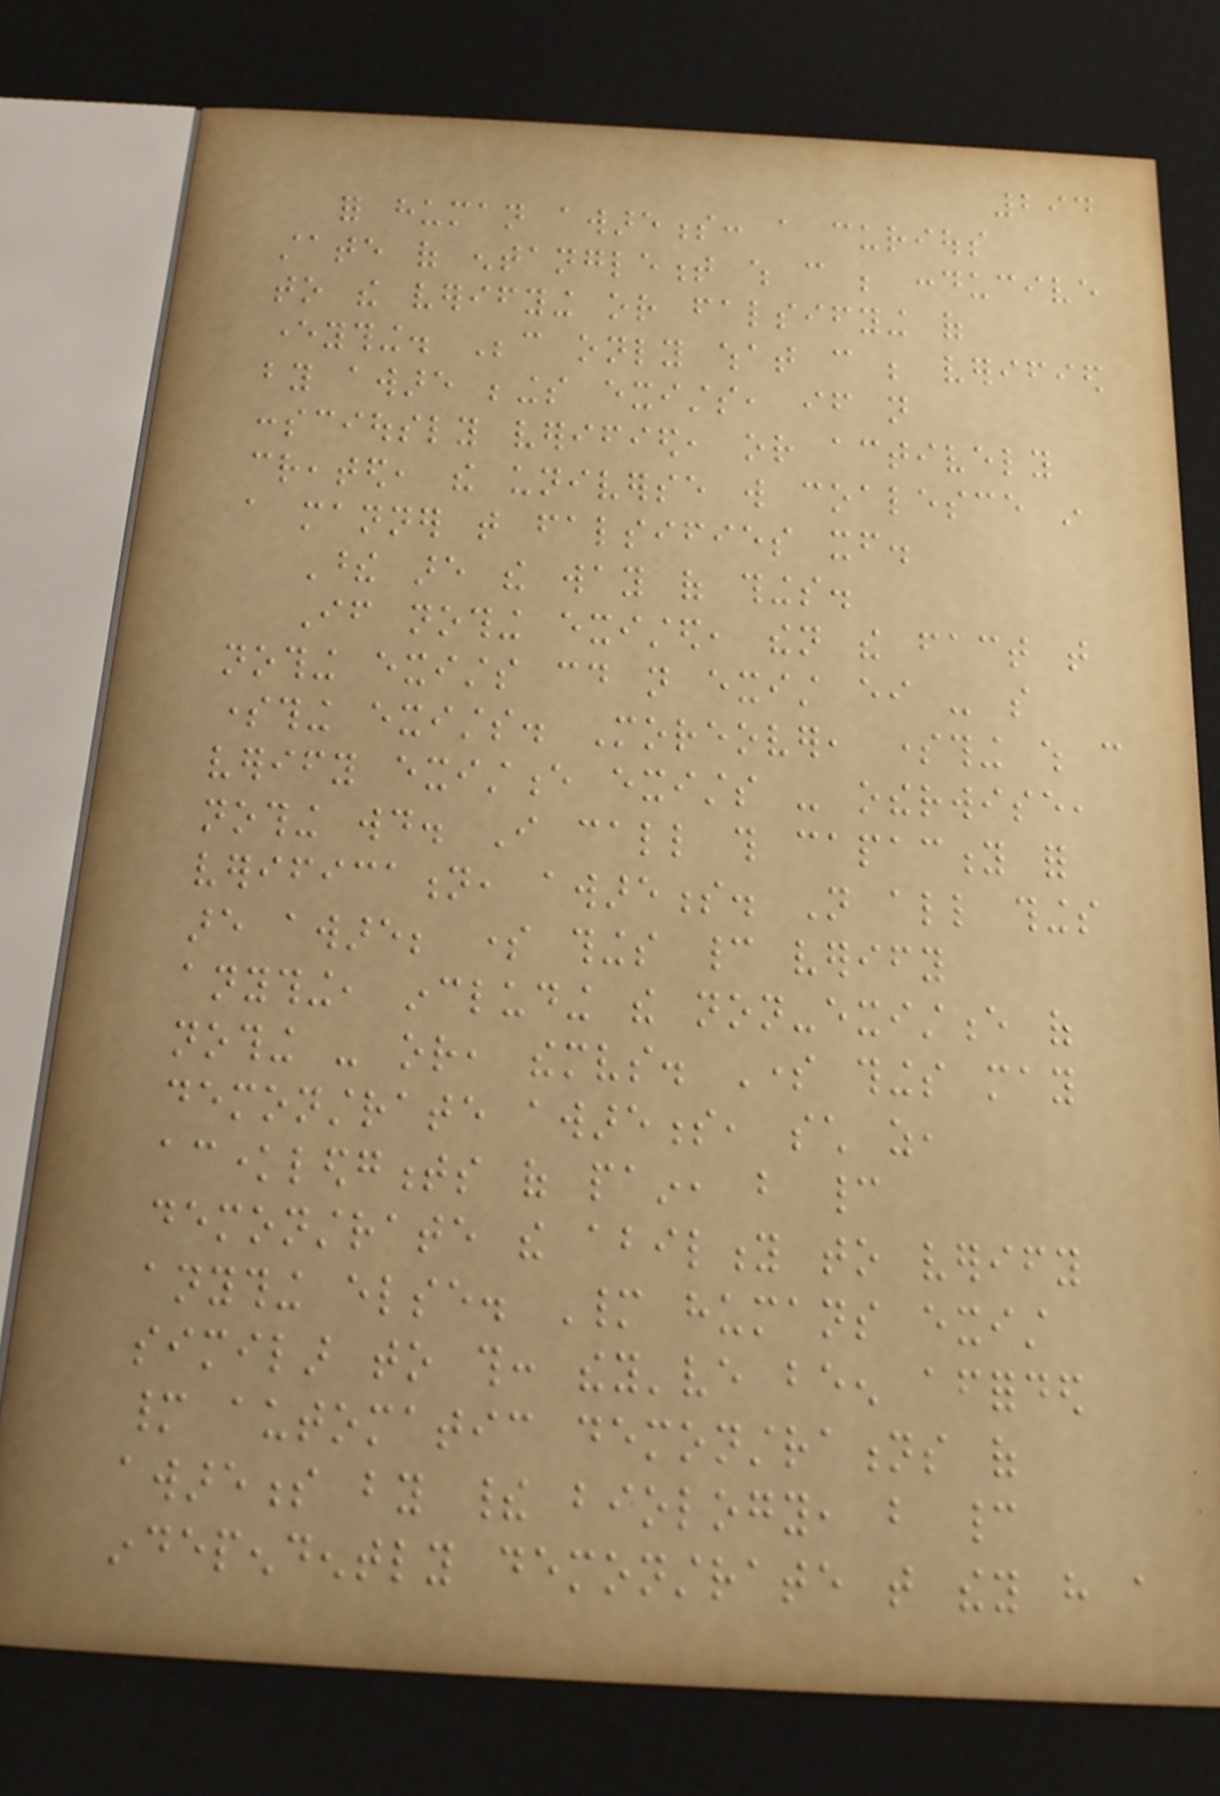294
for human awareness: a curious
state of entanglement which can be conducive
to the verifying or falsifying of
everything. Because only what can be verified
by aware beings exists, if not
consciously verified, or actively
created, the universe will coalesce in
a manner that falsifies itself.
These are the way of things.
If nothing existed, then the fact that
nothing exists could not exist either - so
something exists. Moreover, something which can
verify existence exists - otherwise,
nothing would. I call this capacity for
verification, awareness. Not all things
are aware; some things cannot verify
anything, including the non-existence of
nothing - or, themselves. Some things may
demonstrate awareness, such as,
acknowledgments of pain, but cannot
demonstrate the ability to verify
anything else. Many humans exist
similar to this: they've been afforded
many automatic demonstrations of
awareness by their biology, but cannot
independently demonstrate that they have a
